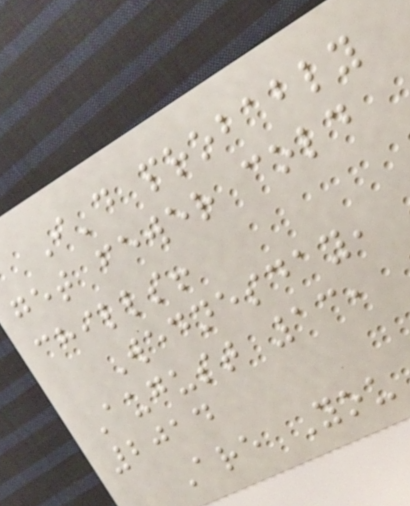I'd probably
get fewer cold
chills!
Wednesday,
August 13,
2014
Are You
